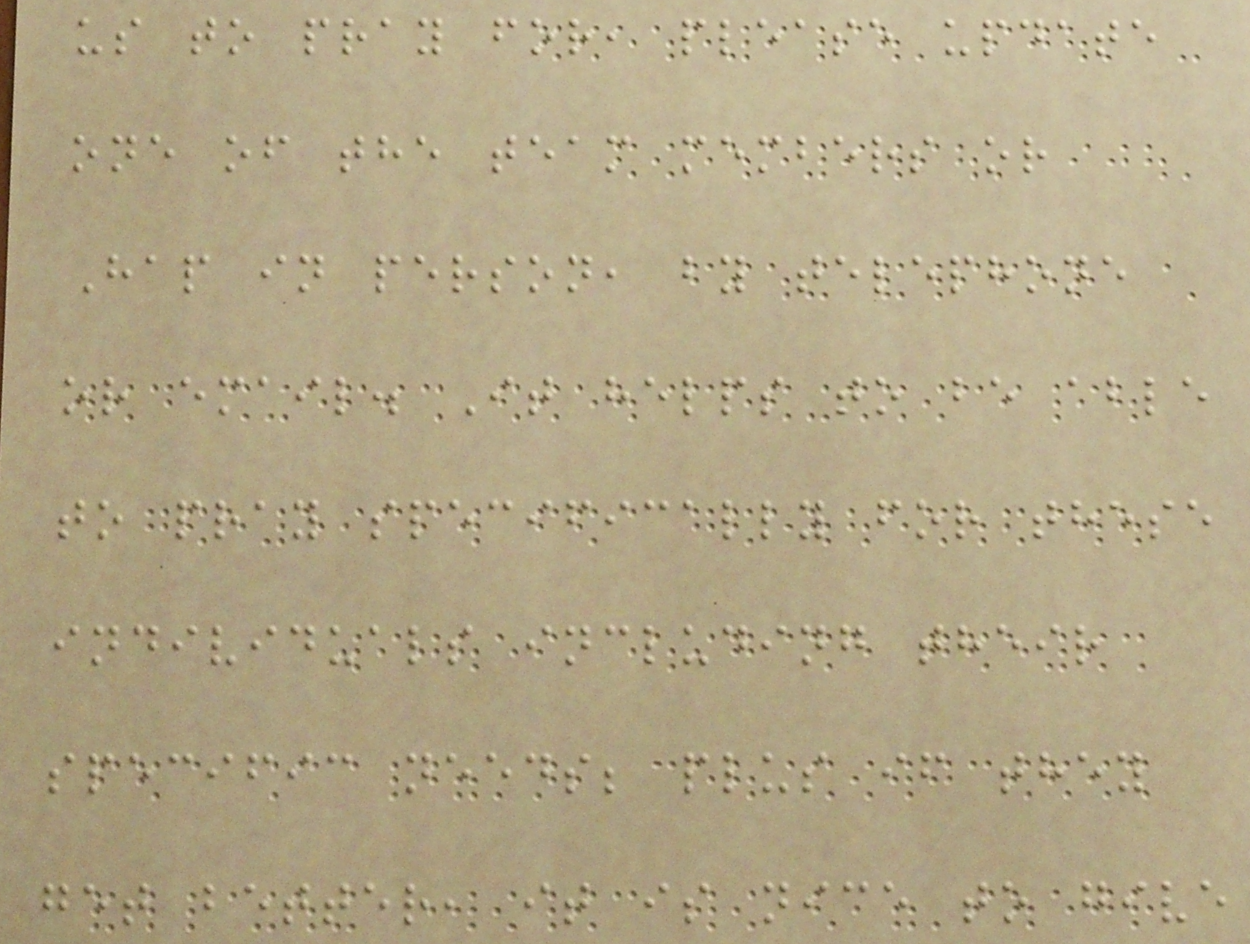us to pray for, please update
one of the team members or
Hap in person, by telephone
or email. It helps to be able
to pray specifically for these
individuals including their
specific needs; plus if they
get better, it is nice to give
